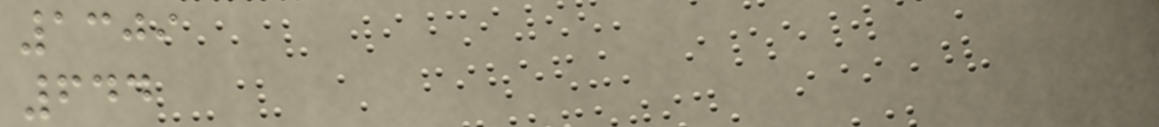1309
644
